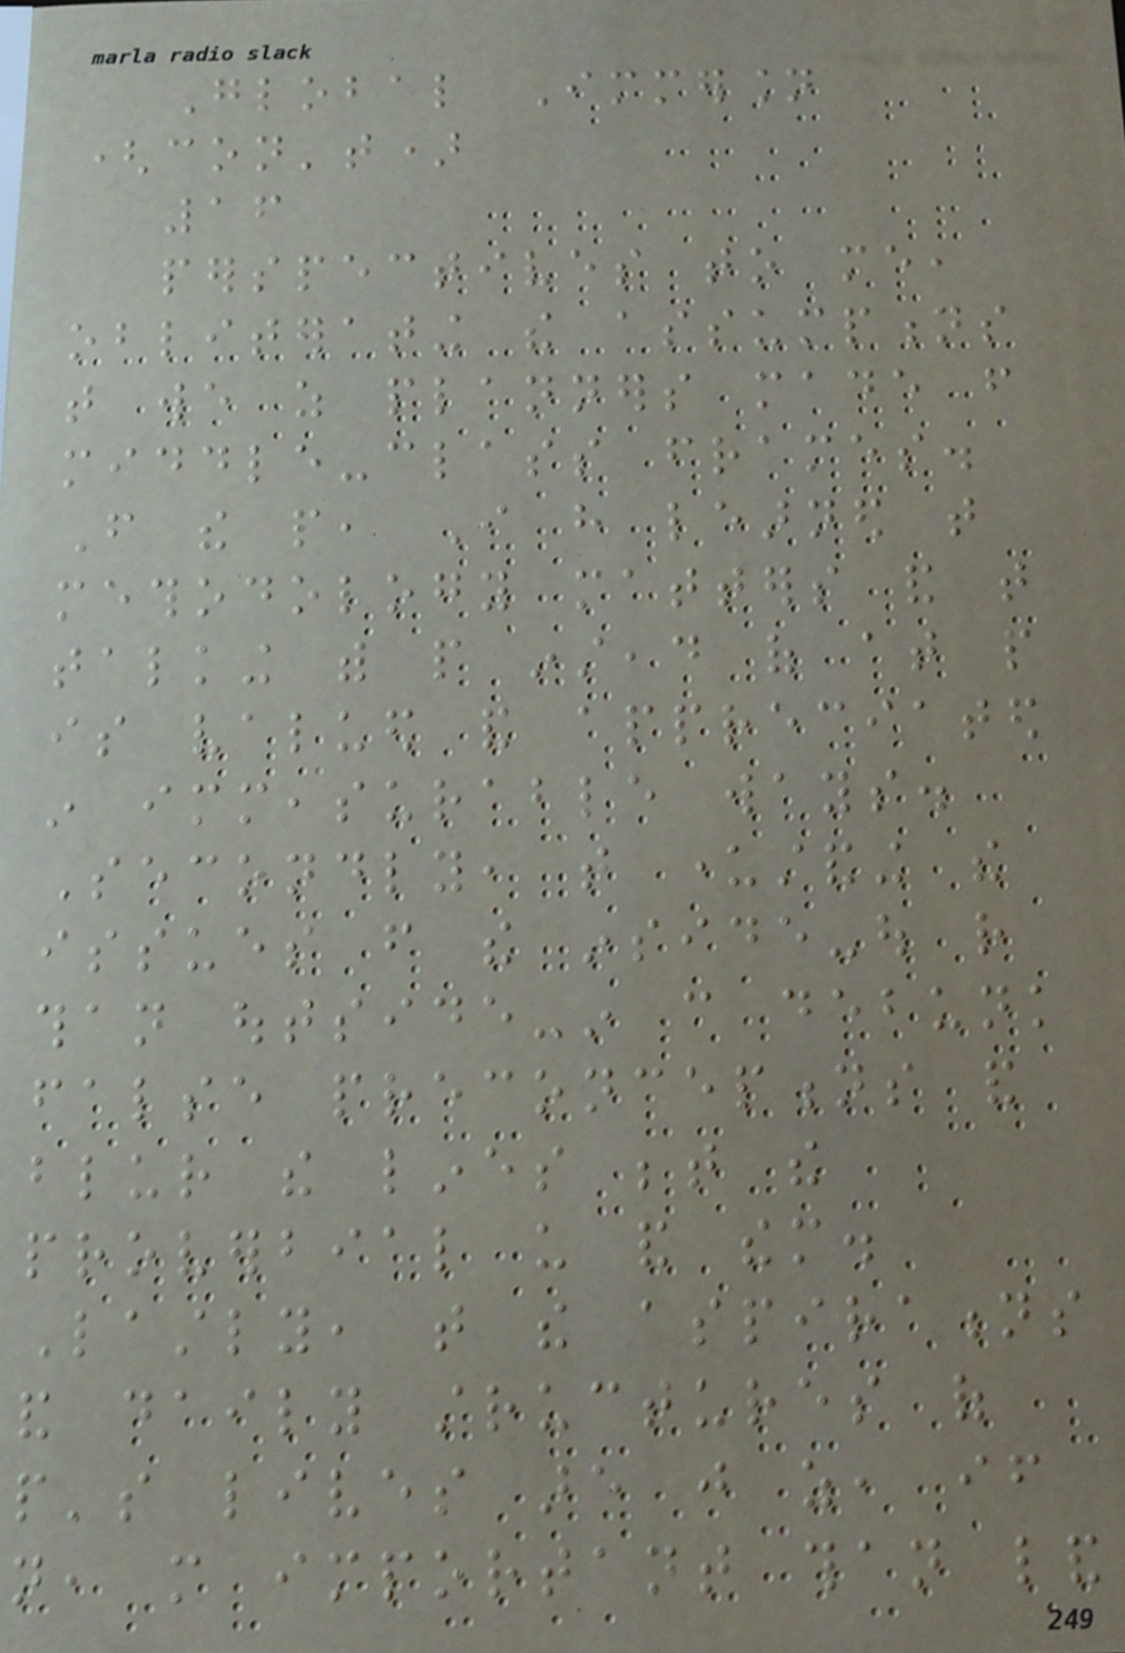Global Immersion
(con't)
16
perspectives to me,
obliterating the assumptions
that we as planners made from
middle-class frames.
From the people, I have learned that
methodology matters and that
talking with people instead of at people
is valued and appreciated
in immeasurable ways.
Secondly, that understanding the
issues from the inside-out rather
than outside-in can debunk
false preconceptions and
blur the lines between the
proverbial us and them.
Lastly, that the aspirations
and daily structures of
people's lives are just as, if
not, more important than land
